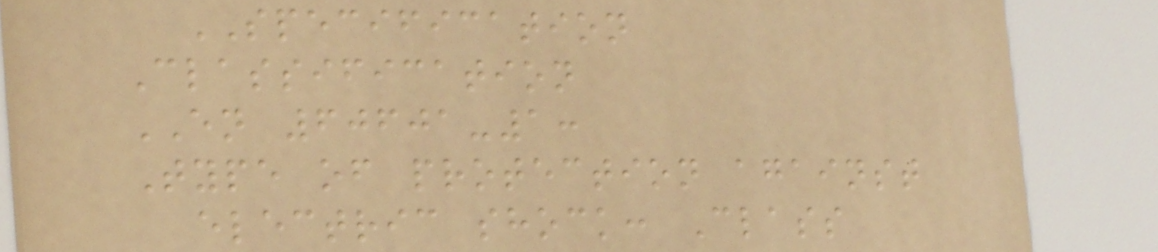SPECIFICATION
Classification
EN 60601-1:
Type of protection against
electric shock: Class
